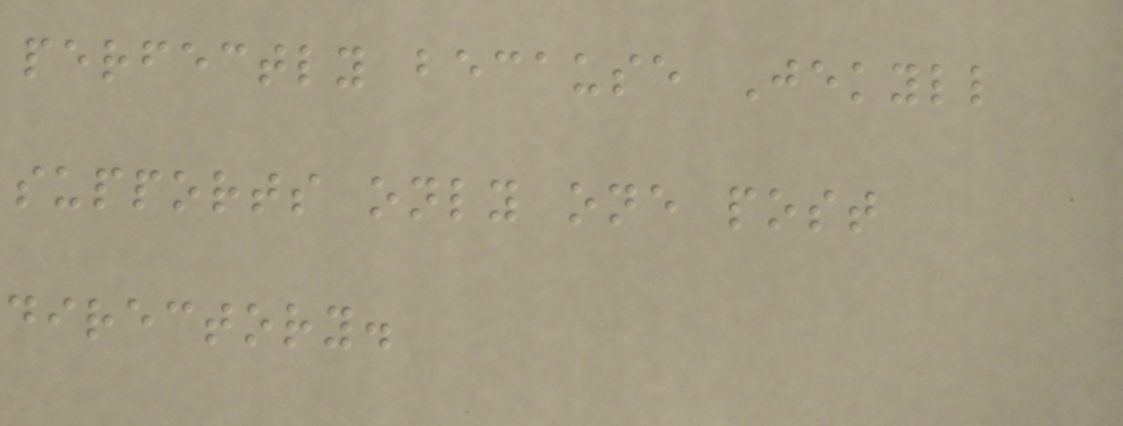perfectly because Jekyll
supports only one post
directory.
